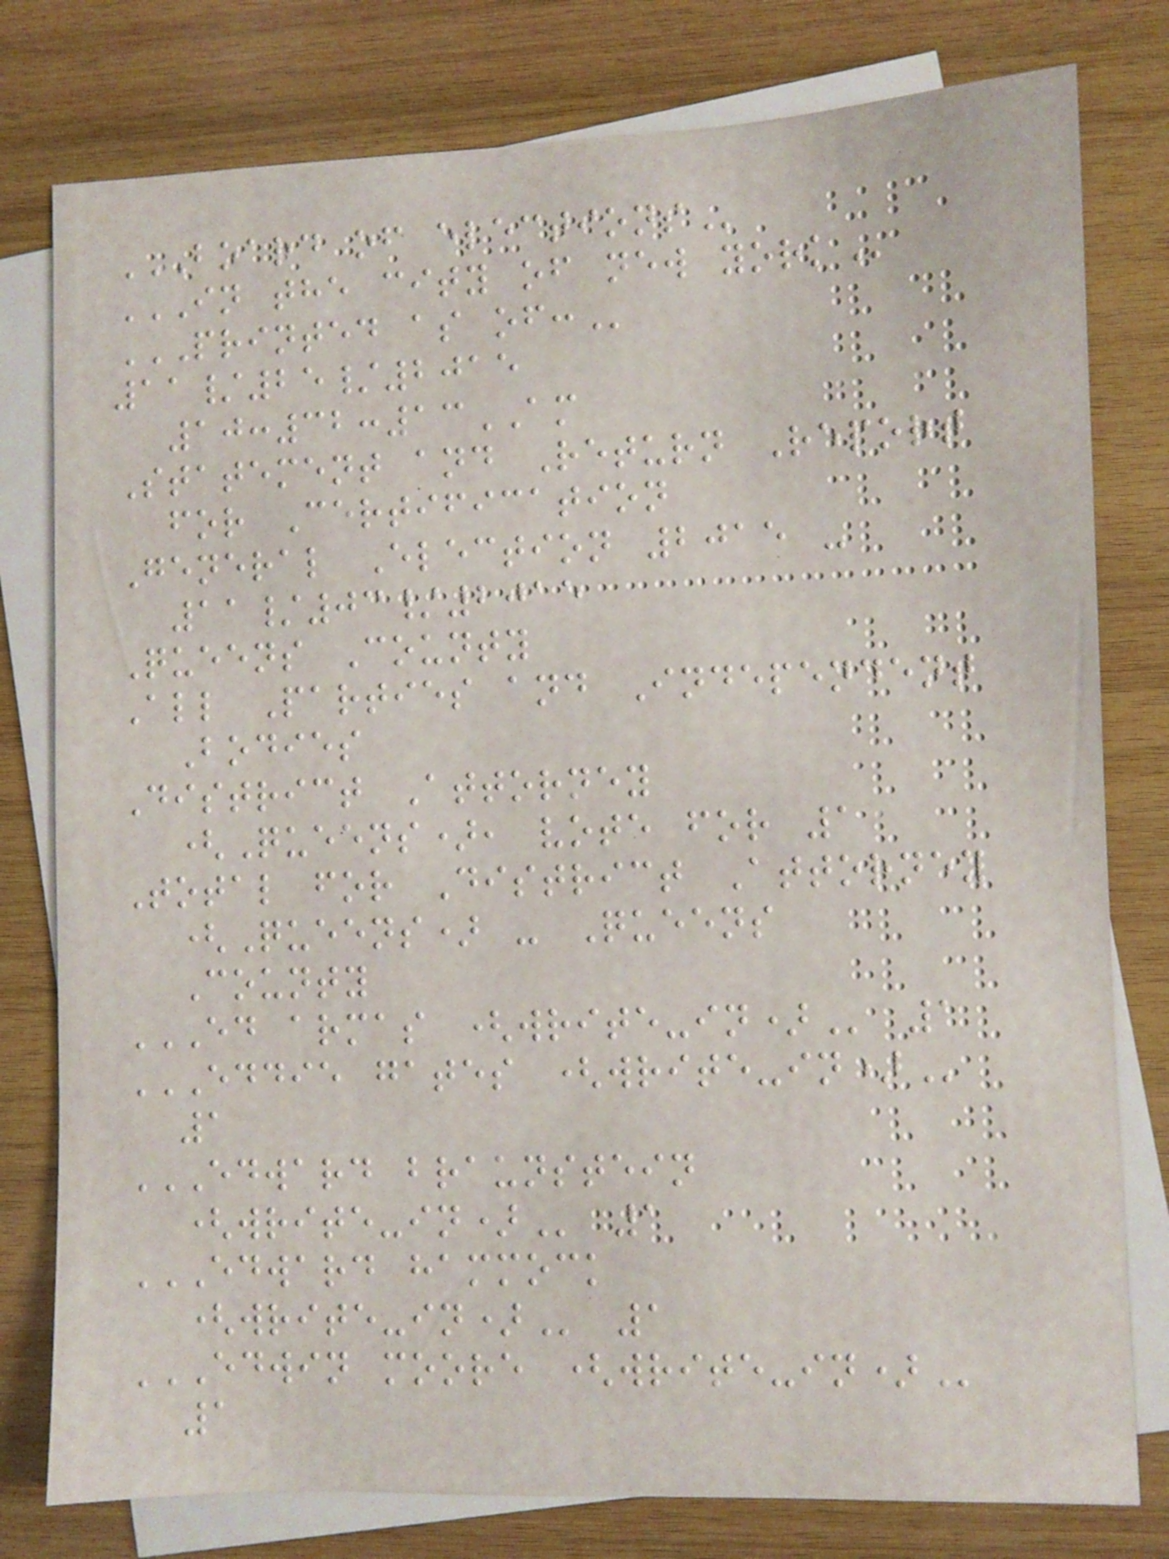BOARD OF ELECTIONS
IN THE CITY OF NEW YORK
PRINTED AS OF:
11/25/2015
10:32:13AM
Statement and Return Report
for Certification
General Election 2015 -
11/03/2015
Queens County
All Parties and Independent
Bodies
District Attorney
(Queens), vote for 1
Total for District Attorney
(Queens) - Queens
County
ED ARMAS (WRITE-IN) 1
EDDIE GATES (WRITE-IN)
1
EDWARD BRAUNSTEIN
(WRITE-IN) 1
EDWARD HAMMOCK
(WRITE-IN) 1
EDWIN MOORE (WRITE-IN)
1
